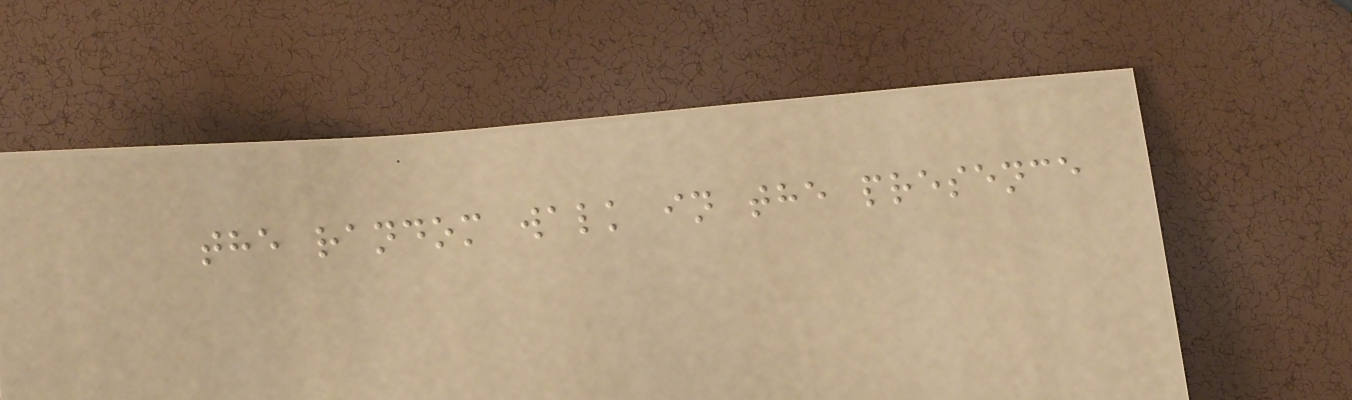the random walk in the presence
